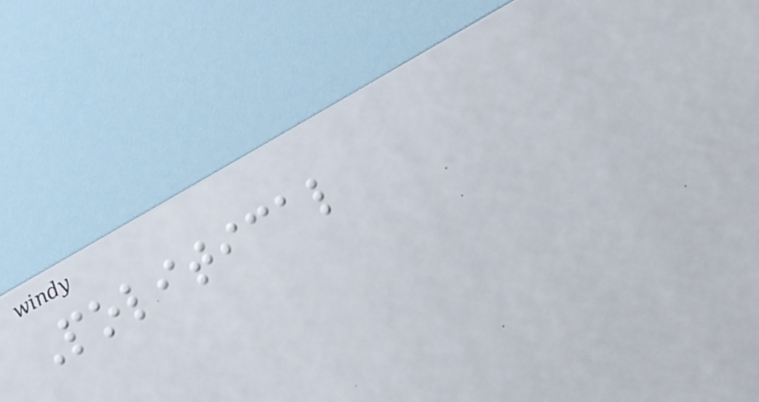Political
